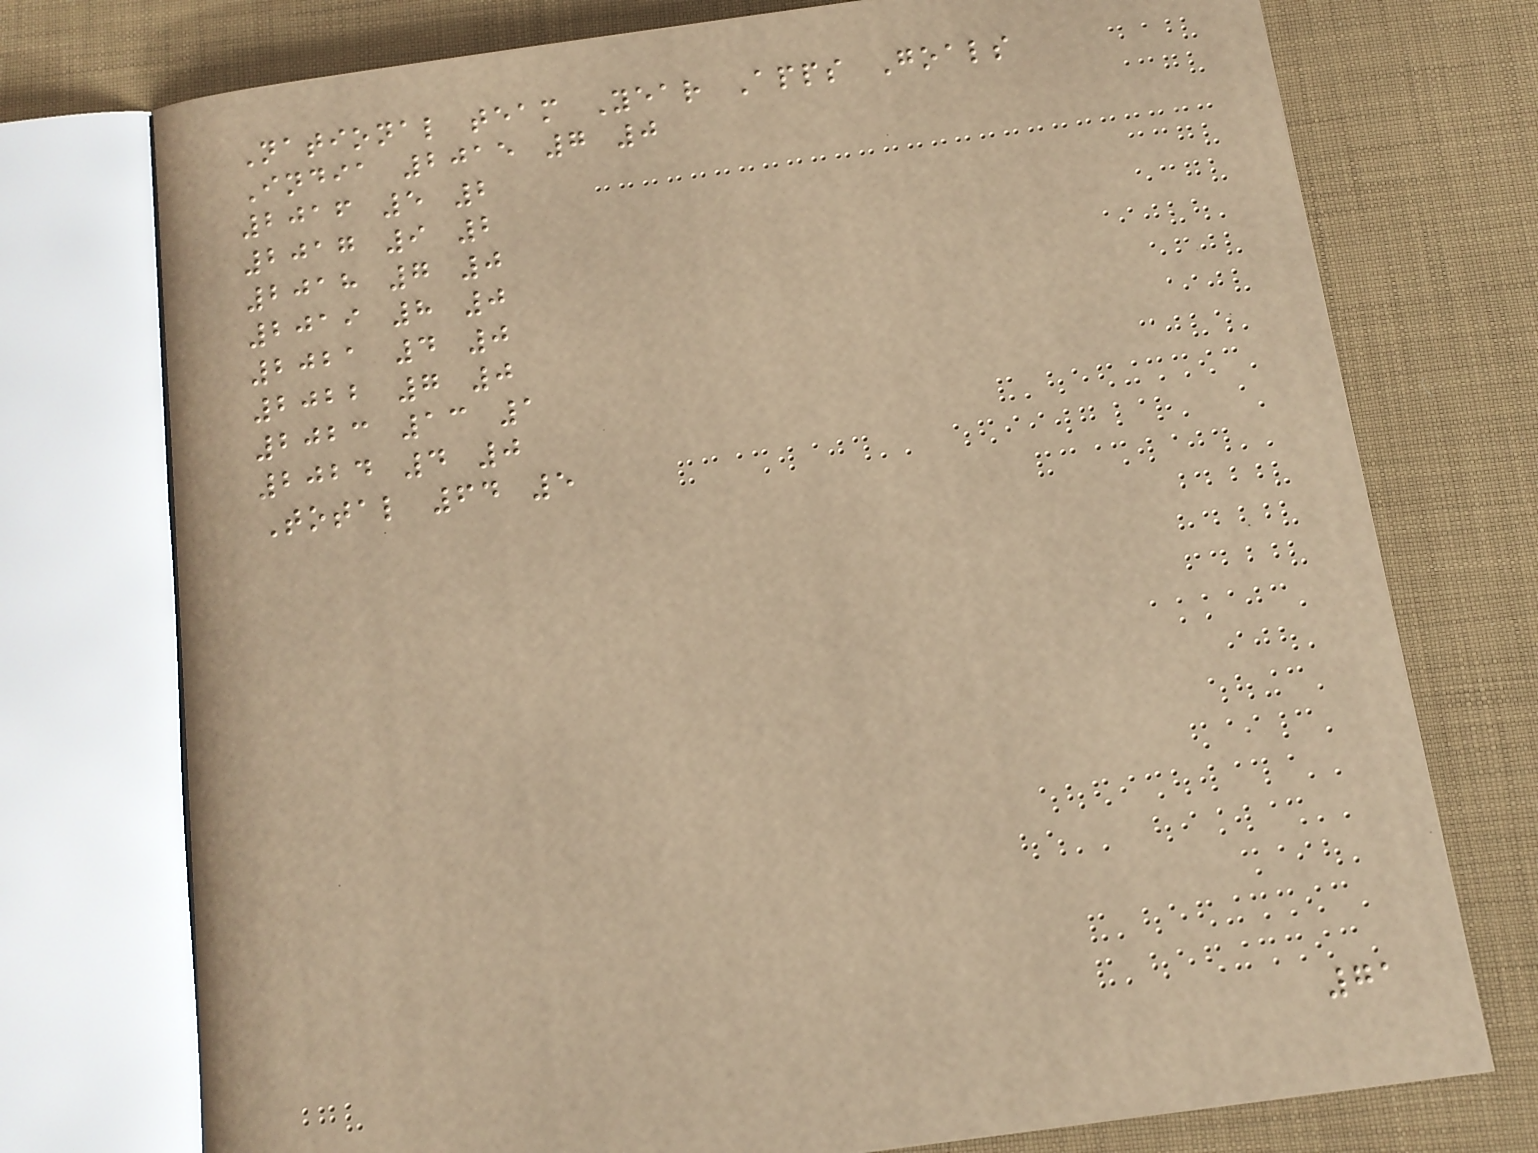National team Year Apps Goals
India 2015 7 0
2016 5 2
2017 9 2
2018 7 0
2019 8 0
2021 4 0
2022 7 0
2023 13 1
2024 4 0
Total 64 5
71
